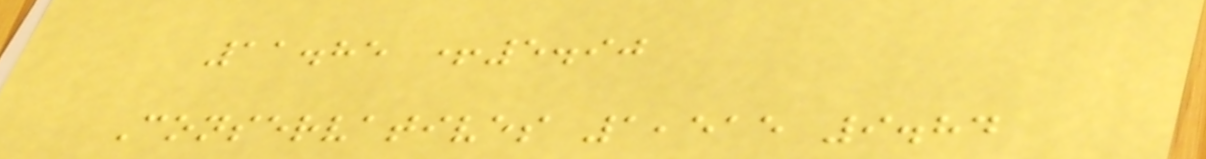11.85 +5.90
Conservatives 1,515 9.84
